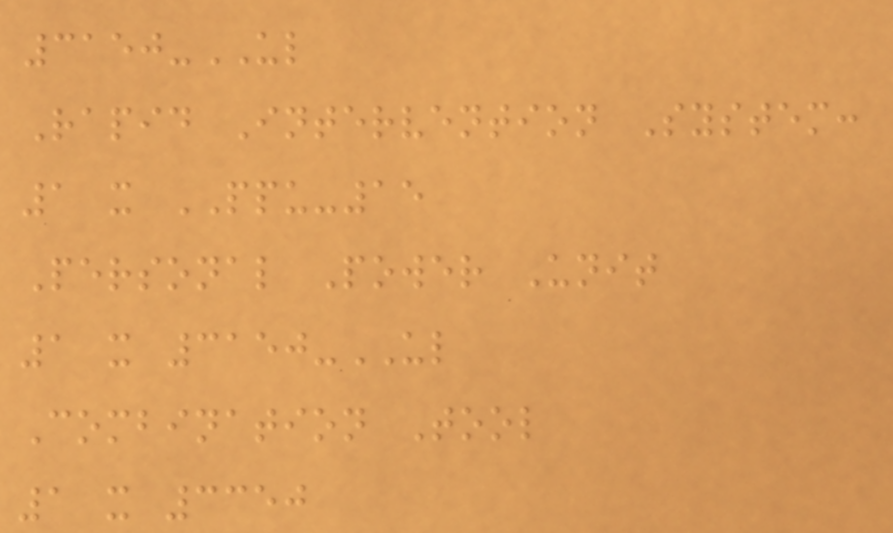3150-UL
Rapid Intervention System:
1 x PPU-15
Personal Power Unit
1 x 3150-UL
Combination Tool
1 x 3350
